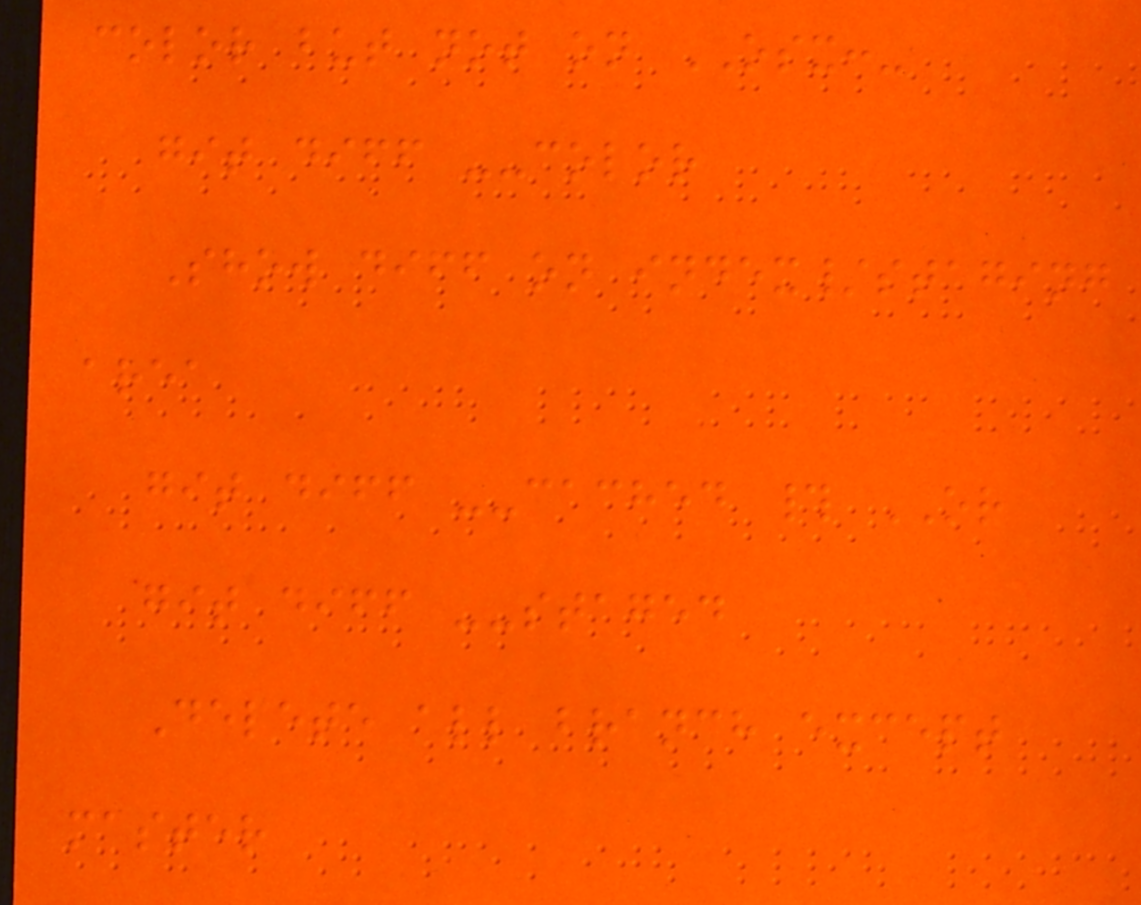color but not on OSX:-
git diff --color
Show diff on index/staging
area
git diff --cached # OR
git diff --staged
Delete all branch except
master
